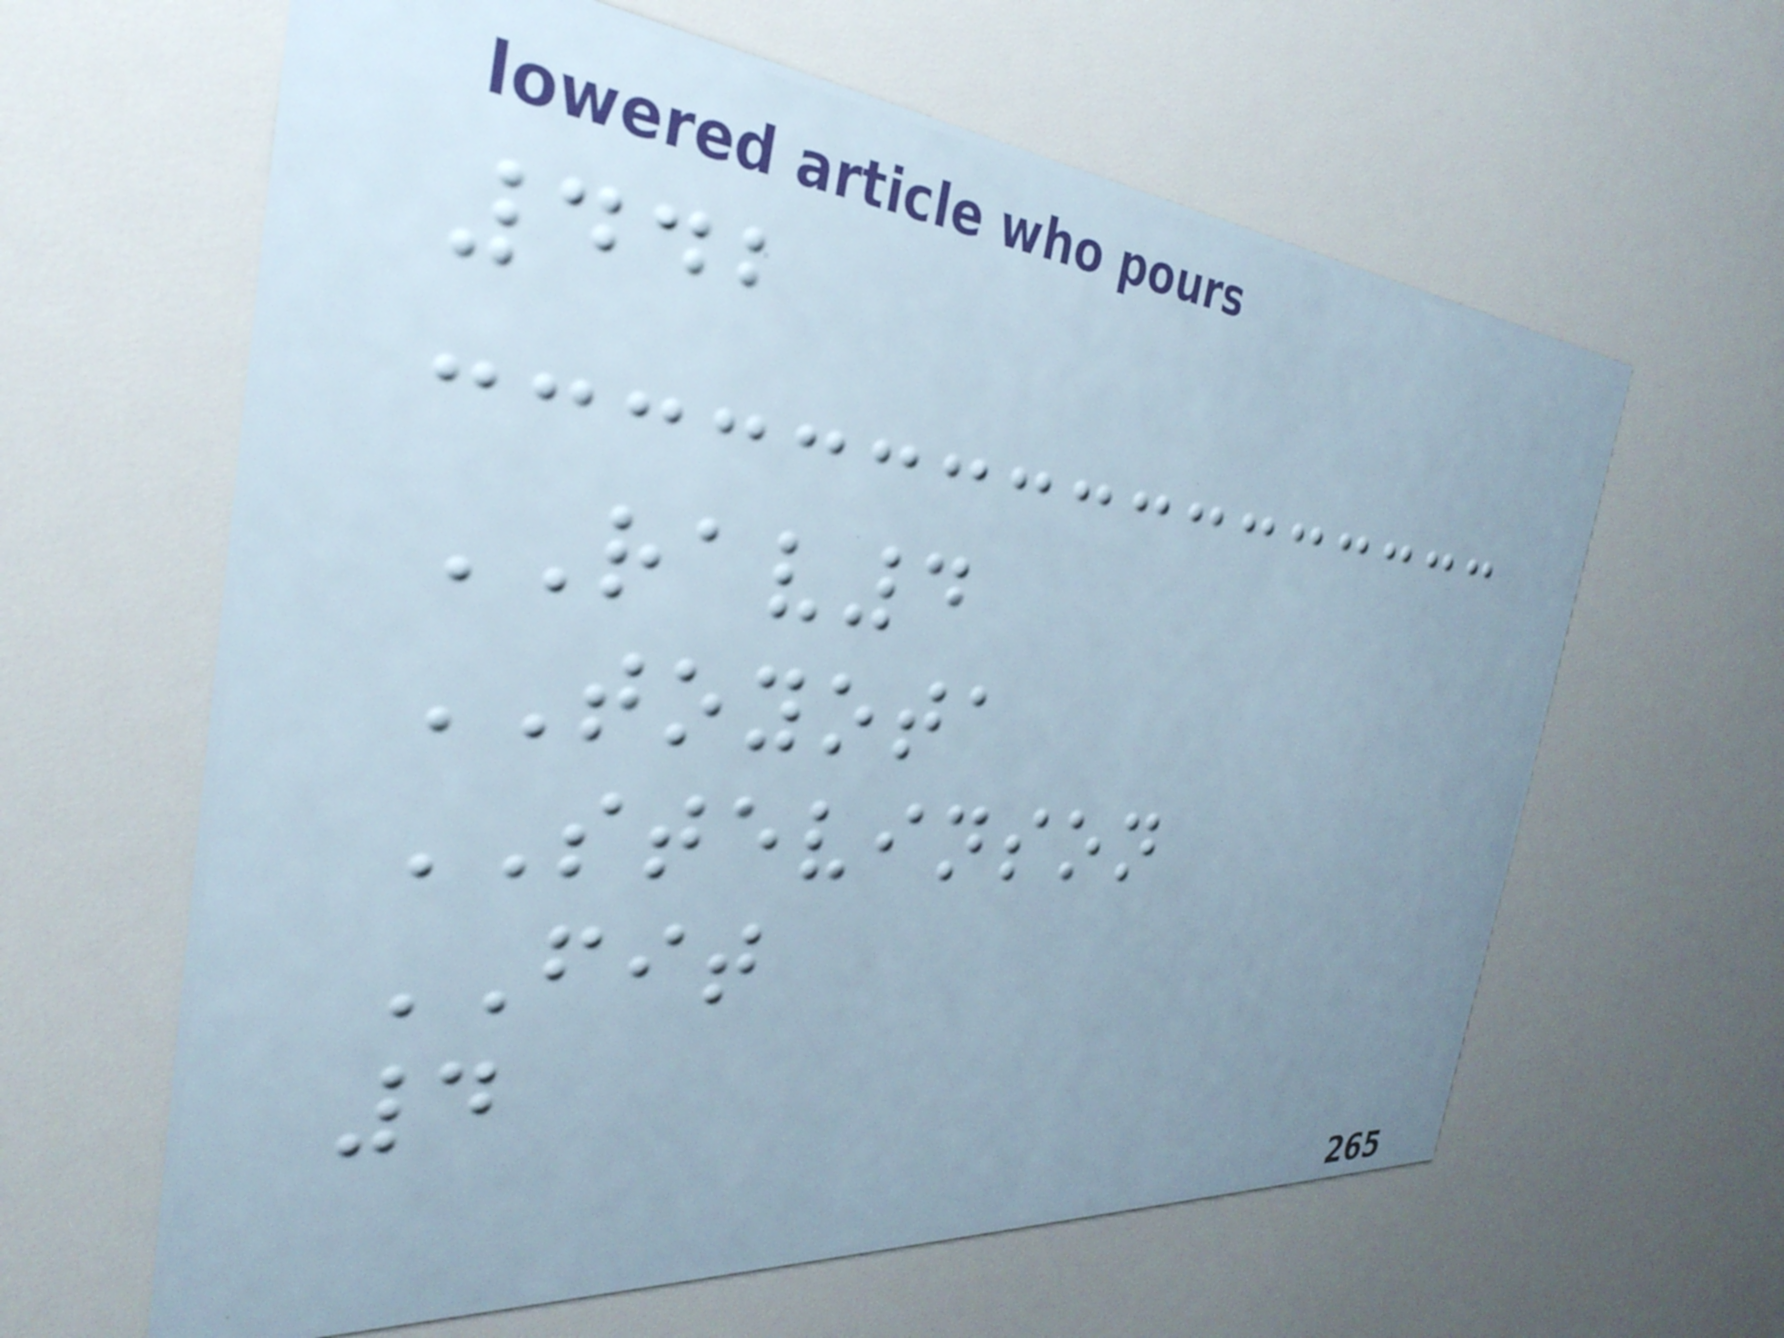442
RAV4
TOYOTA
STEVINSON
FIT
4
